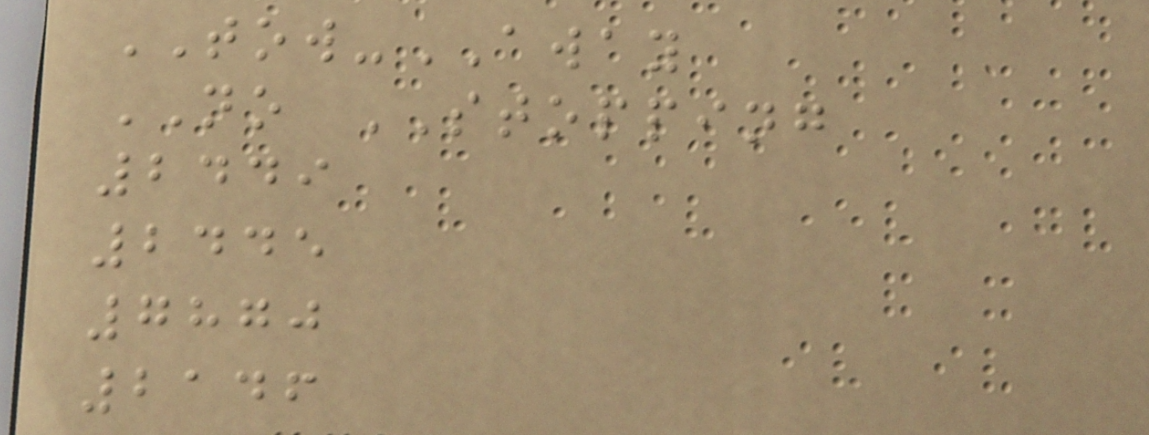TOW-AWAY
NO STOPPING
2449
2445
7870
2146
